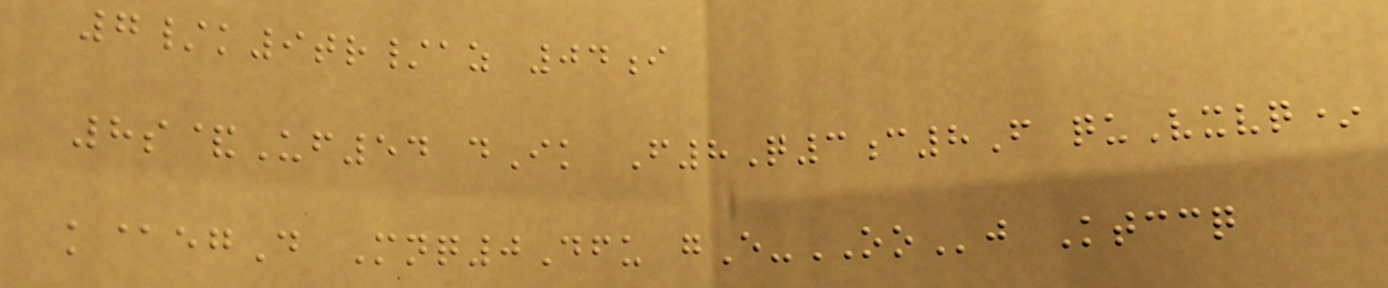7/k9tr/az 04i
8s&Uf54 dIk F8Q3c8F quVxvq*
k@egD Mnq0Dfu gE-OOj Ktccq
